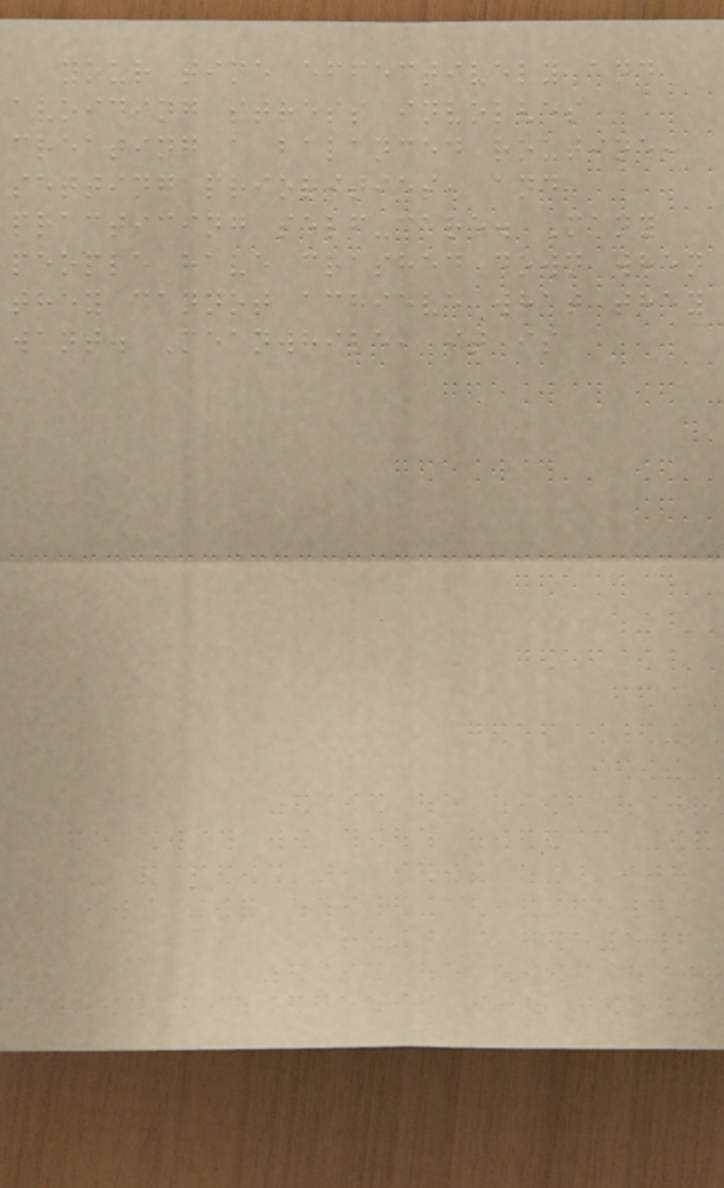your time effectively and
avoiding stress involves
creating a balanced routine,
setting priorities, and
practicing self-care. Many
people have crashed down when
they cannot achieve what they
want. Meanwhile, it is
